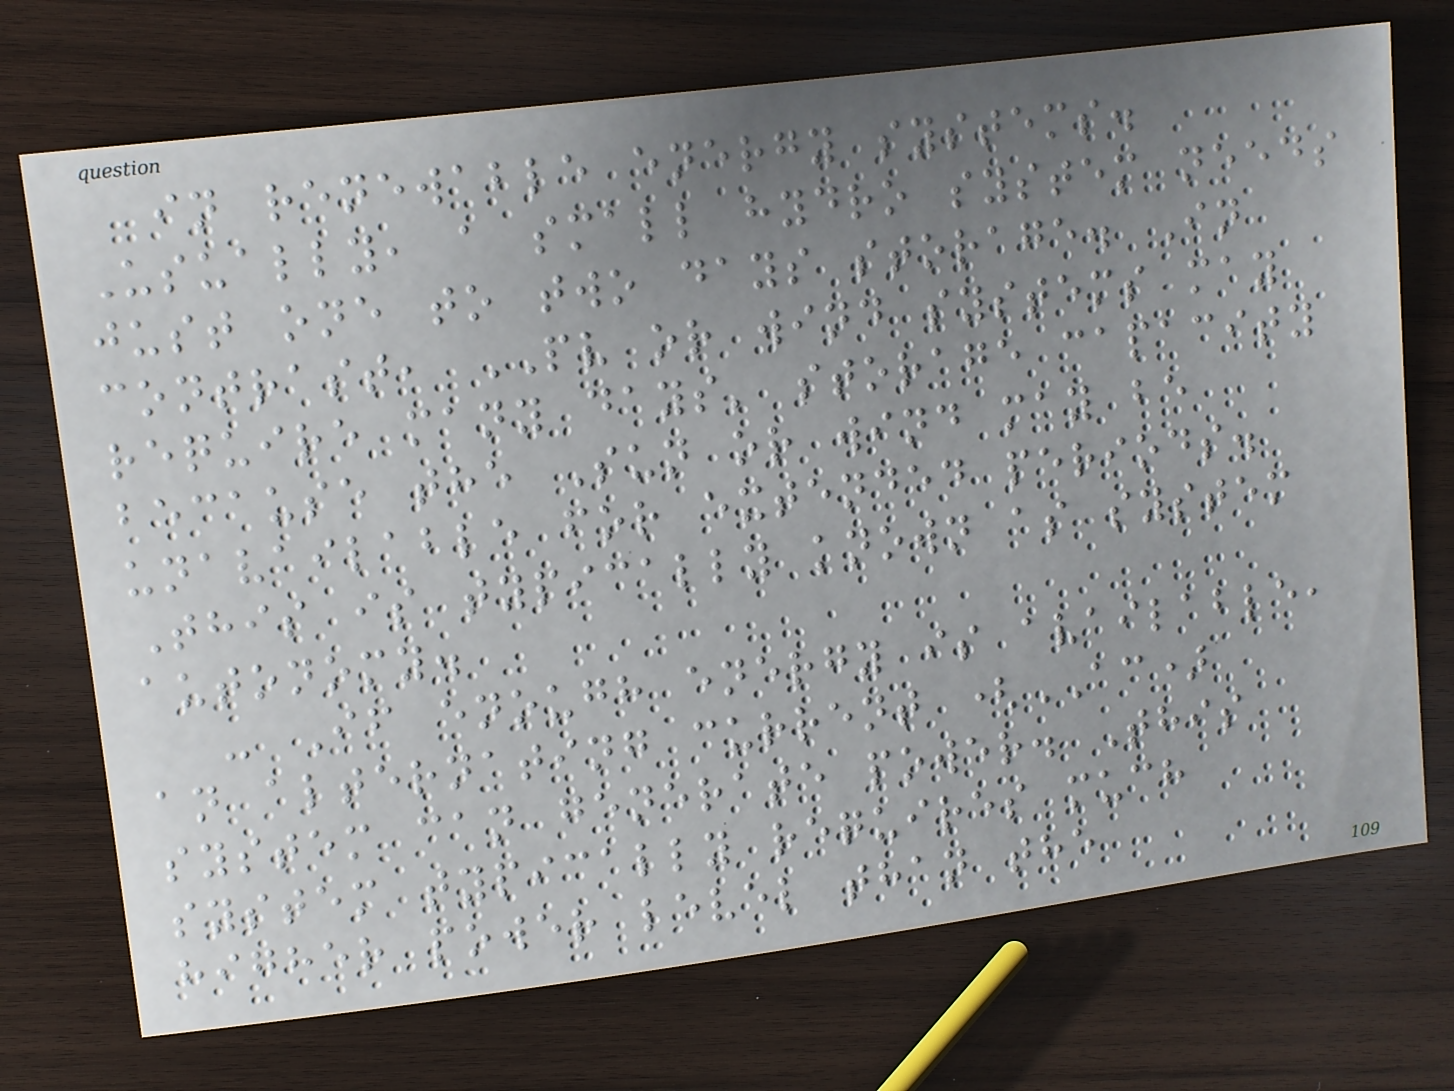in renewable energy systems.
Usually, a small hydro system needs
just one to two days storage. In
contrast, PV or wind systems may
require many days' storage capacity
because the Sun or wind may be
unavailable for extended periods.
This is typically known as system
autonomy.
- If enough energy is available,
an alternating current (AC)
system can generate power. This
system typically requires much
higher power level than the
